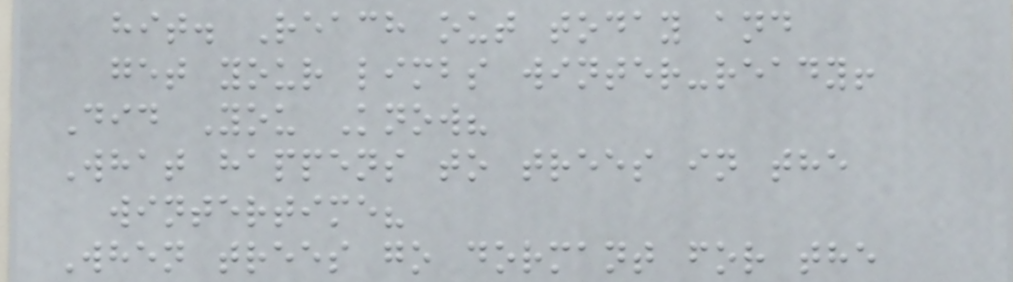hit. Reach out today and
get your limbs winter-ready!
Did You Know?
What happens to trees in the
wintertime?
When trees go dormant for the
